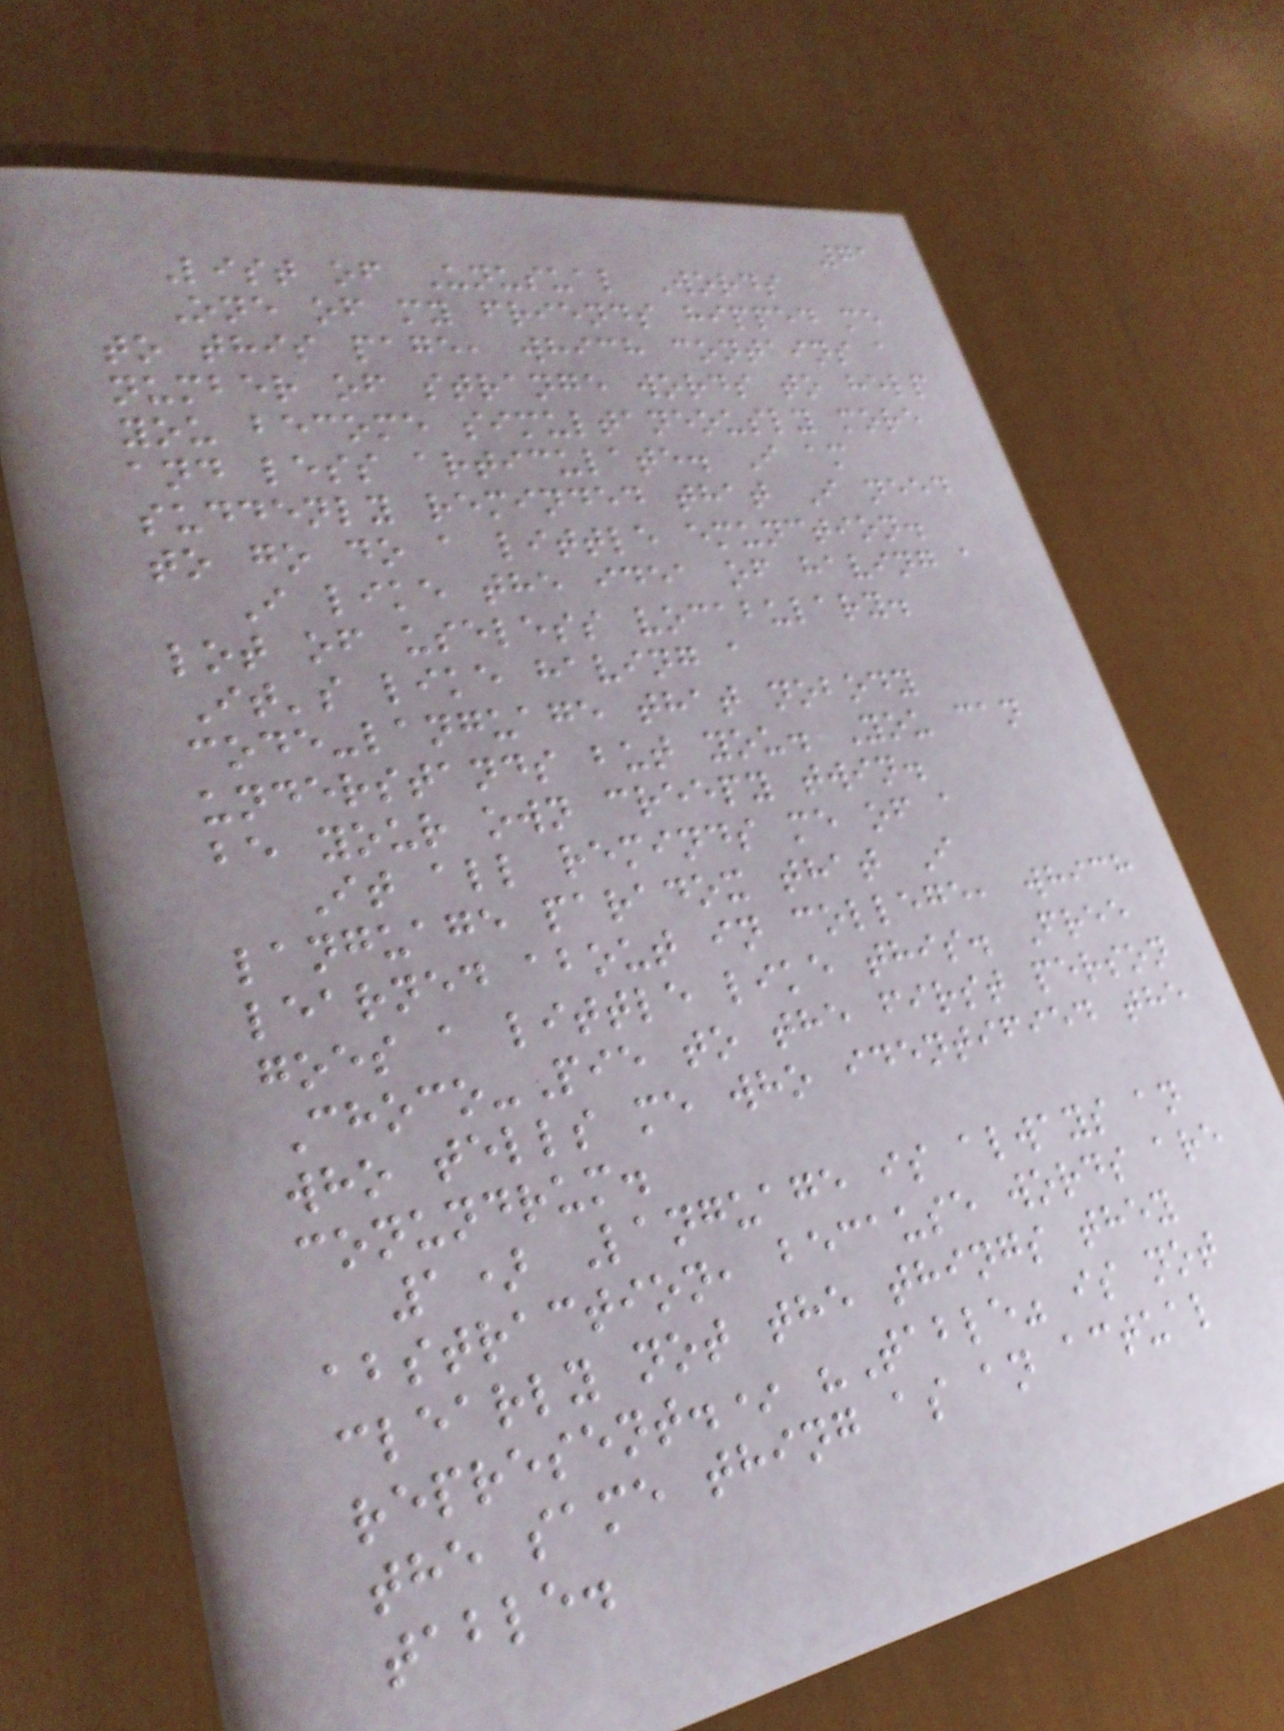71
List of Unusual Words
One of my friends hipped me
to this page, which contains a
number of strange words to help
you become simultaneously more
and less articulate. I am
suddenly reminded that I need
to go do a little emunction.
I like the idea of having a
lot of useless vocabulary.
It's like having a
code-language that nobody
understands but you. You can
be your own creepy twin.
It all reminds me of a
language paradox that I
learned about in college, which
goes a little like this. Free
Choco-Pie to the first person
who tells me who identified the
conundrum.
1) Language is always an
abstraction, because words are
clearly not the things they
represent.* "Table" is not
the same thing as an actual
table.
